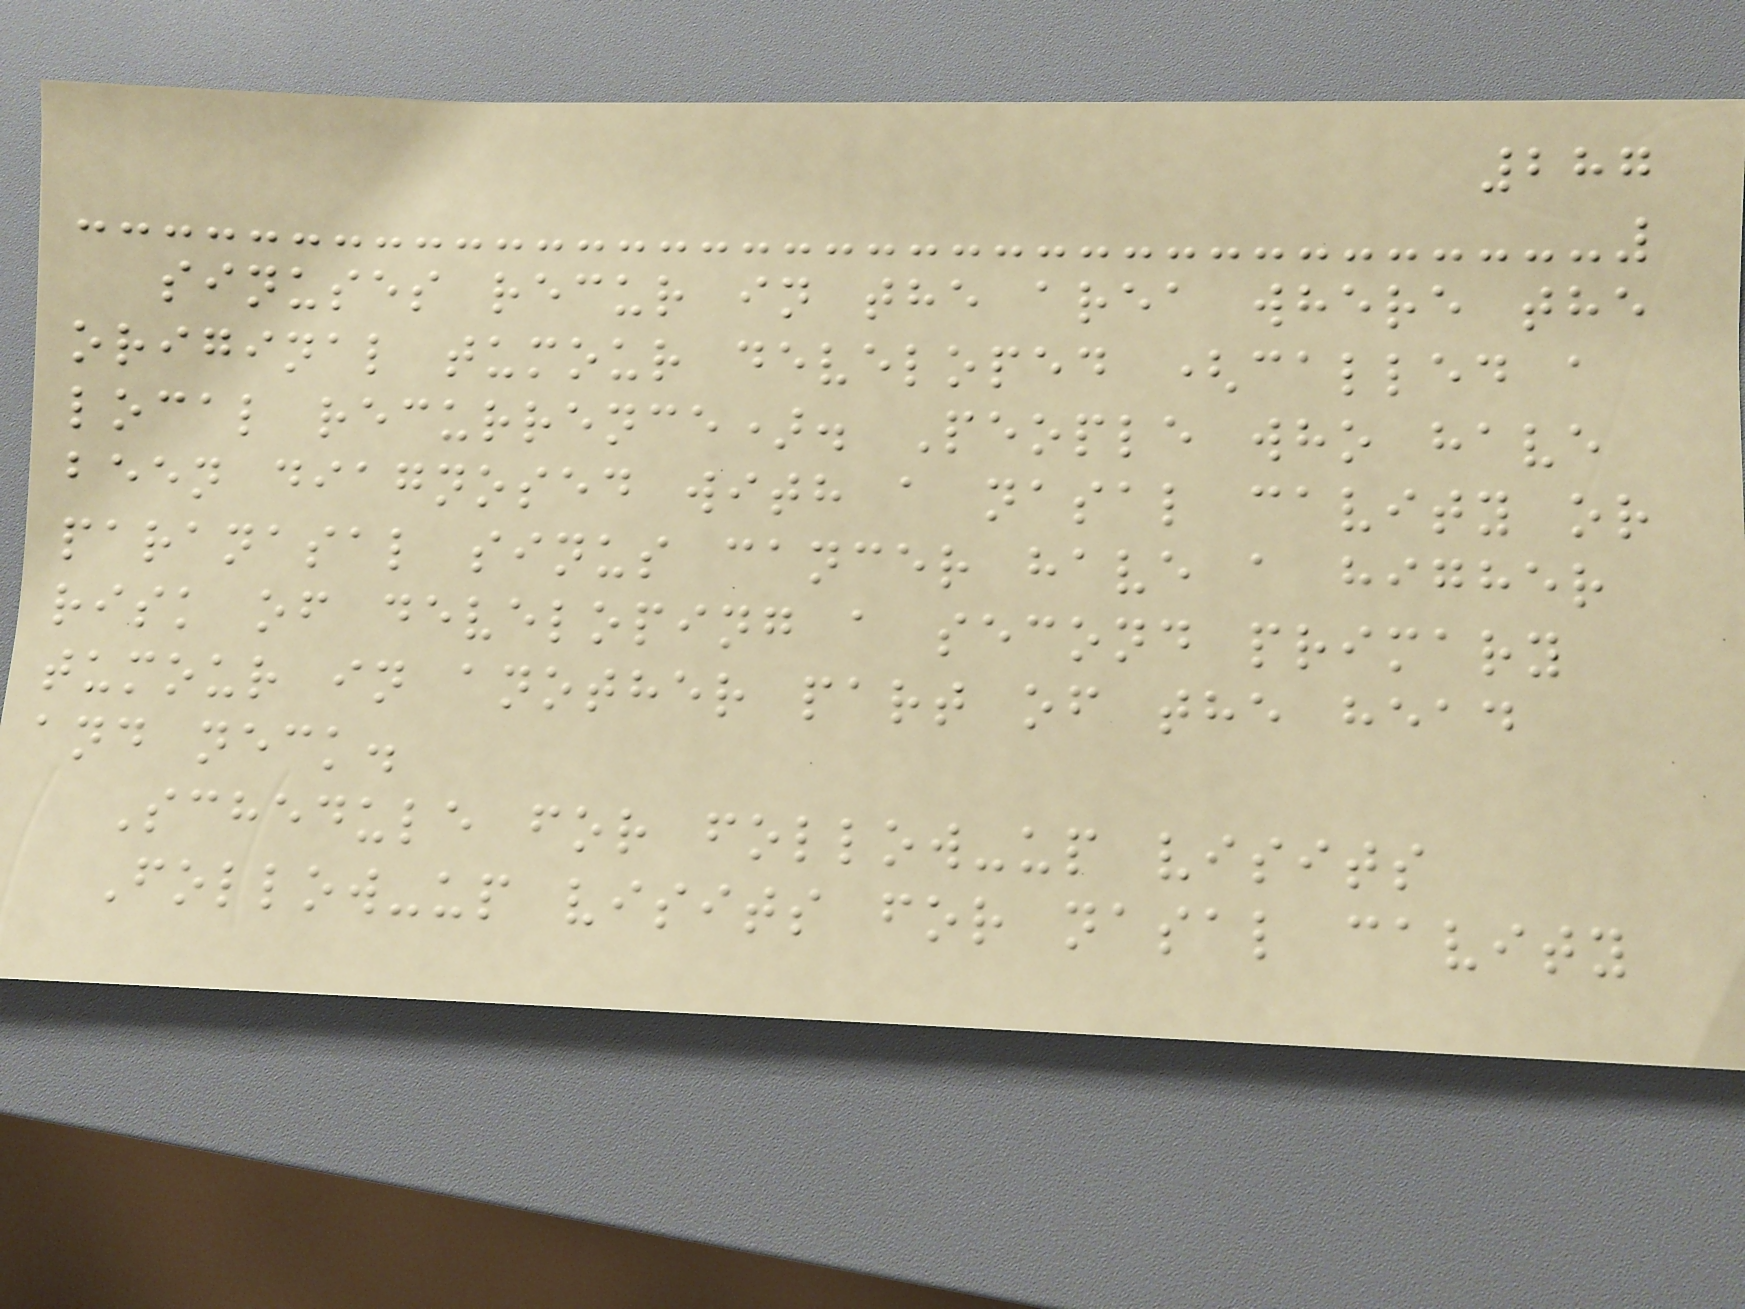287
sinuses recur in the area where the
original tumour developed (called a
local recurrence). People who have
been diagnosed with a nasal cavity or
paranasal sinus cancer have a higher
risk of developing a second primary
tumour in another part of the head
and neck.
Schedule for follow-up visits
Follow-up visits for nasal cavity
